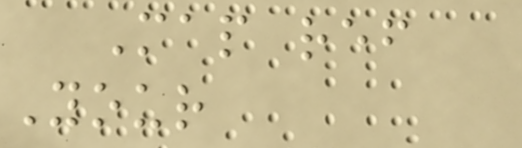Map ref
Your
